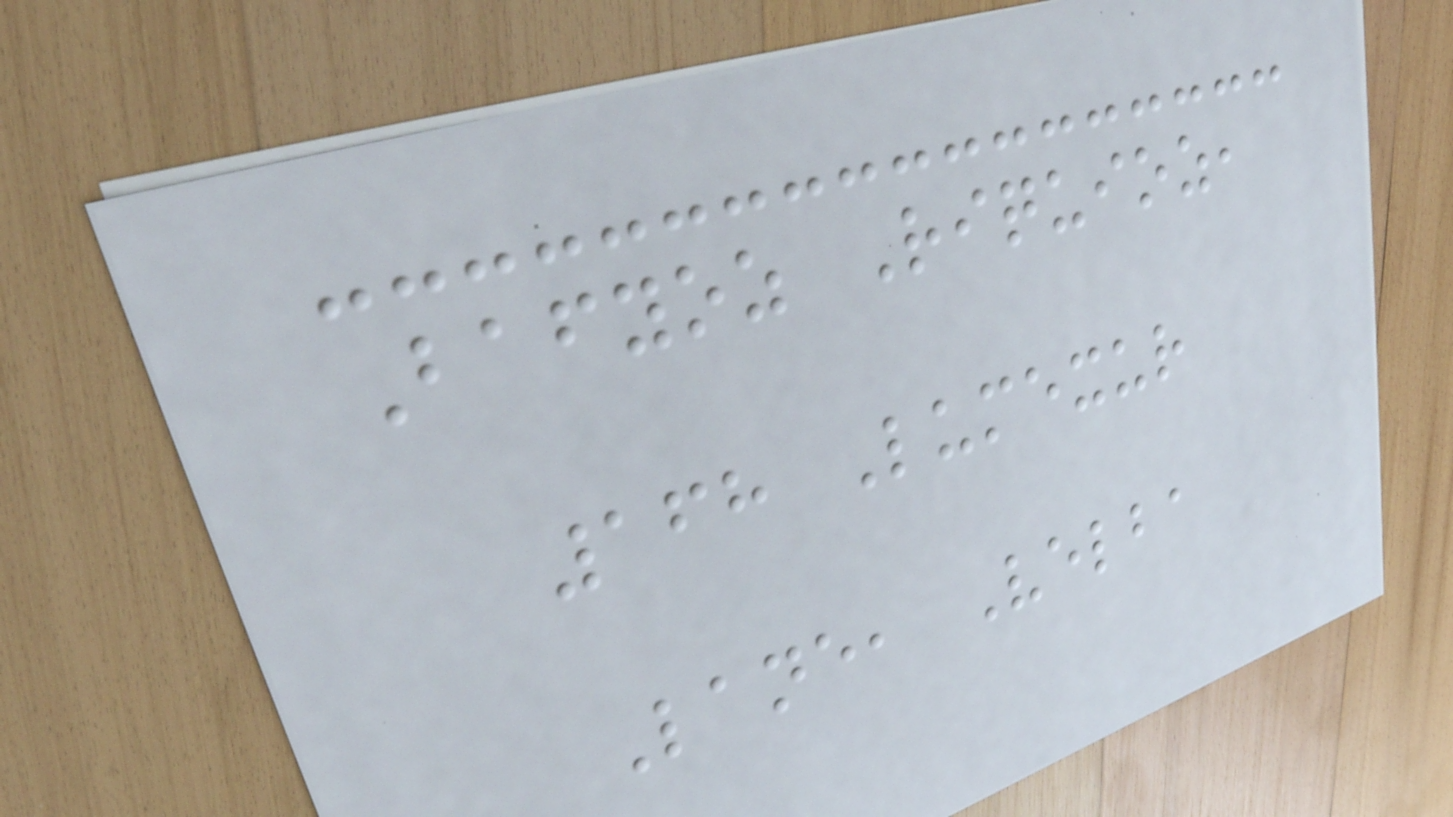Bafyoz Riquioz,
168 Lumexur
Lane, Velba
